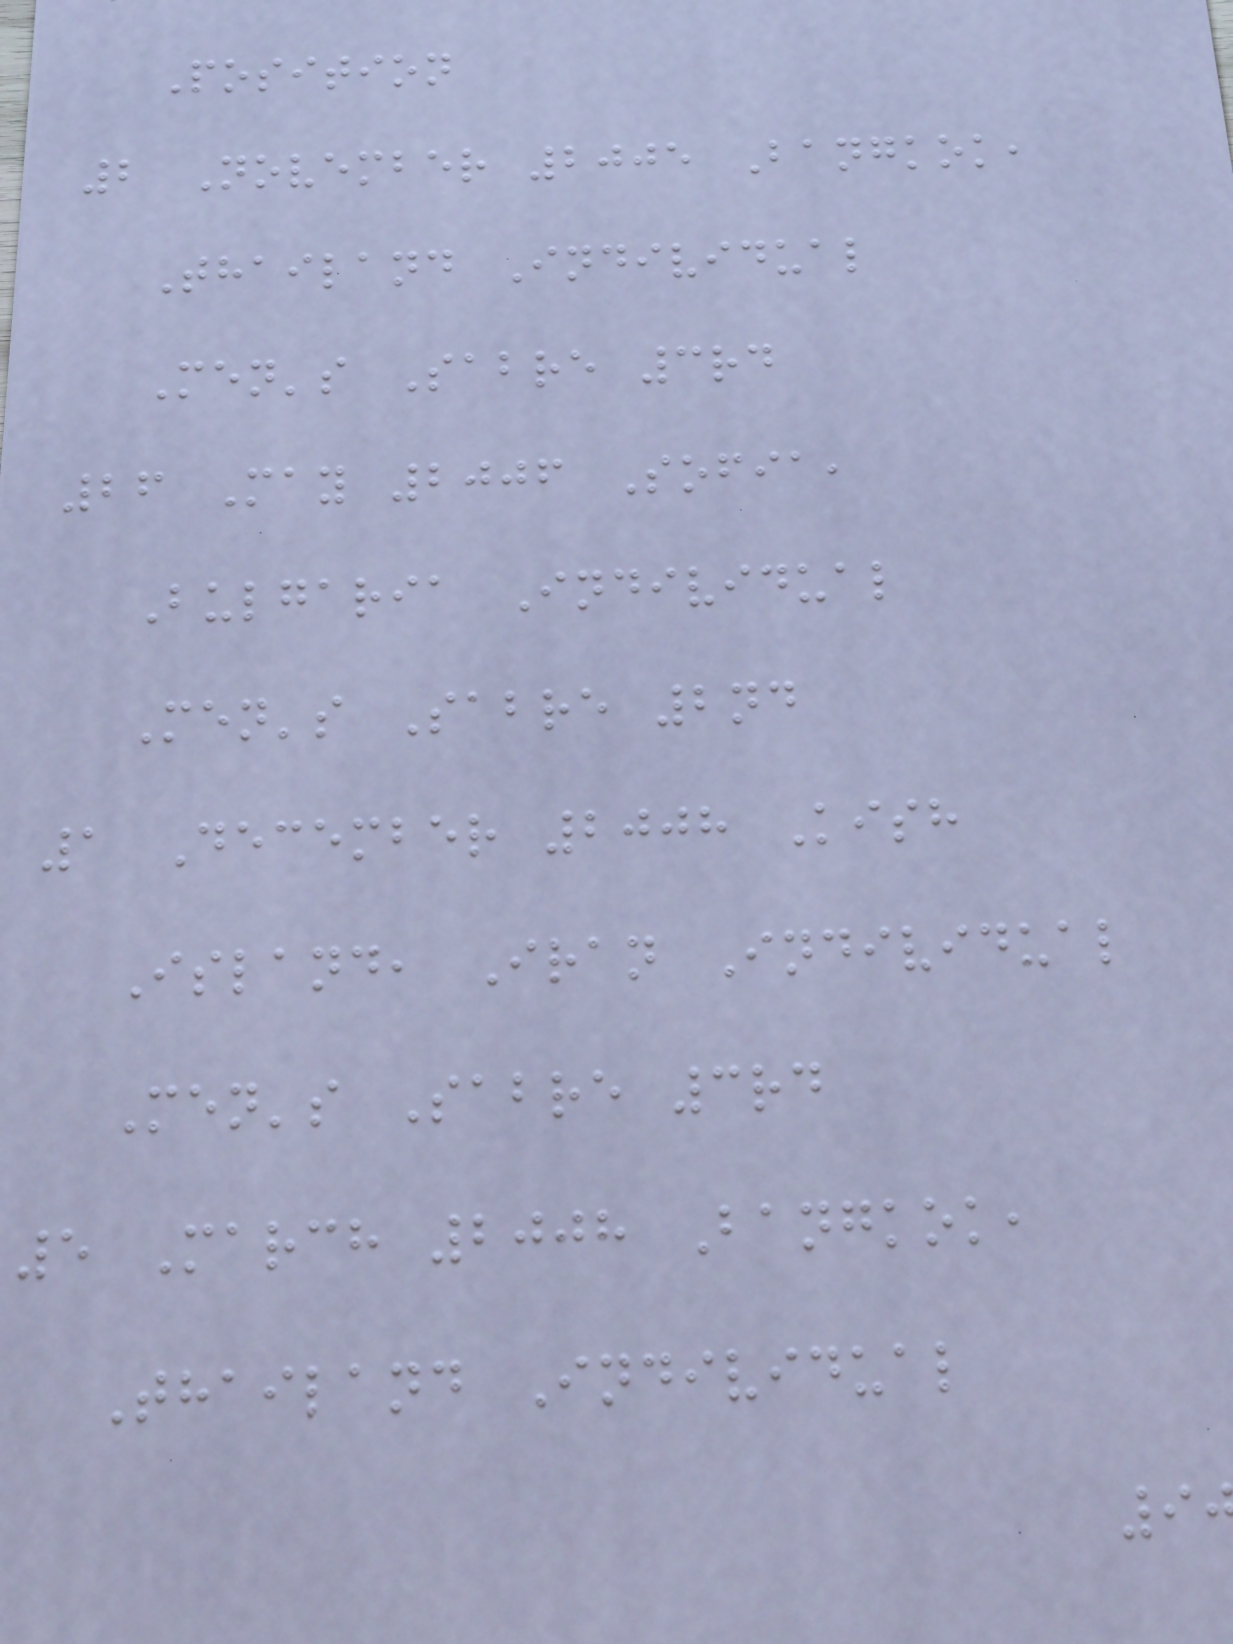Position
2 November 2005 Bangkok,
Thailand Individual
Men's Sabre 3rd
26 May 2006 Sofia,
Bulgaria Individual
Men's Sabre 2nd
1 December 2008 Kish
Island, Iran Individual
Men's Sabre 3rd
5 March 2008 Bangkok,
Thailand Individual
